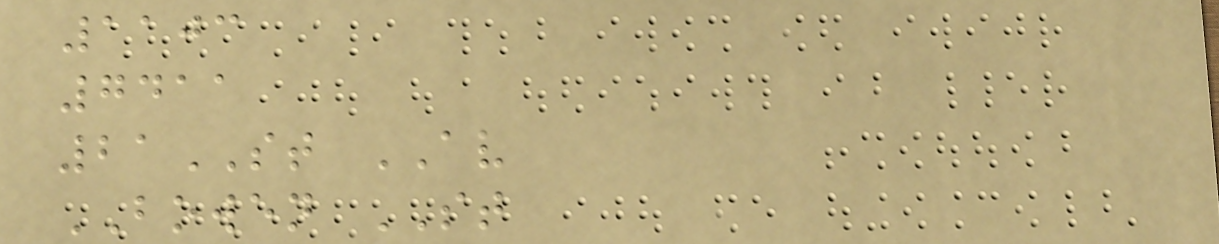1103
7411
21ST AV
BOWEN ST
